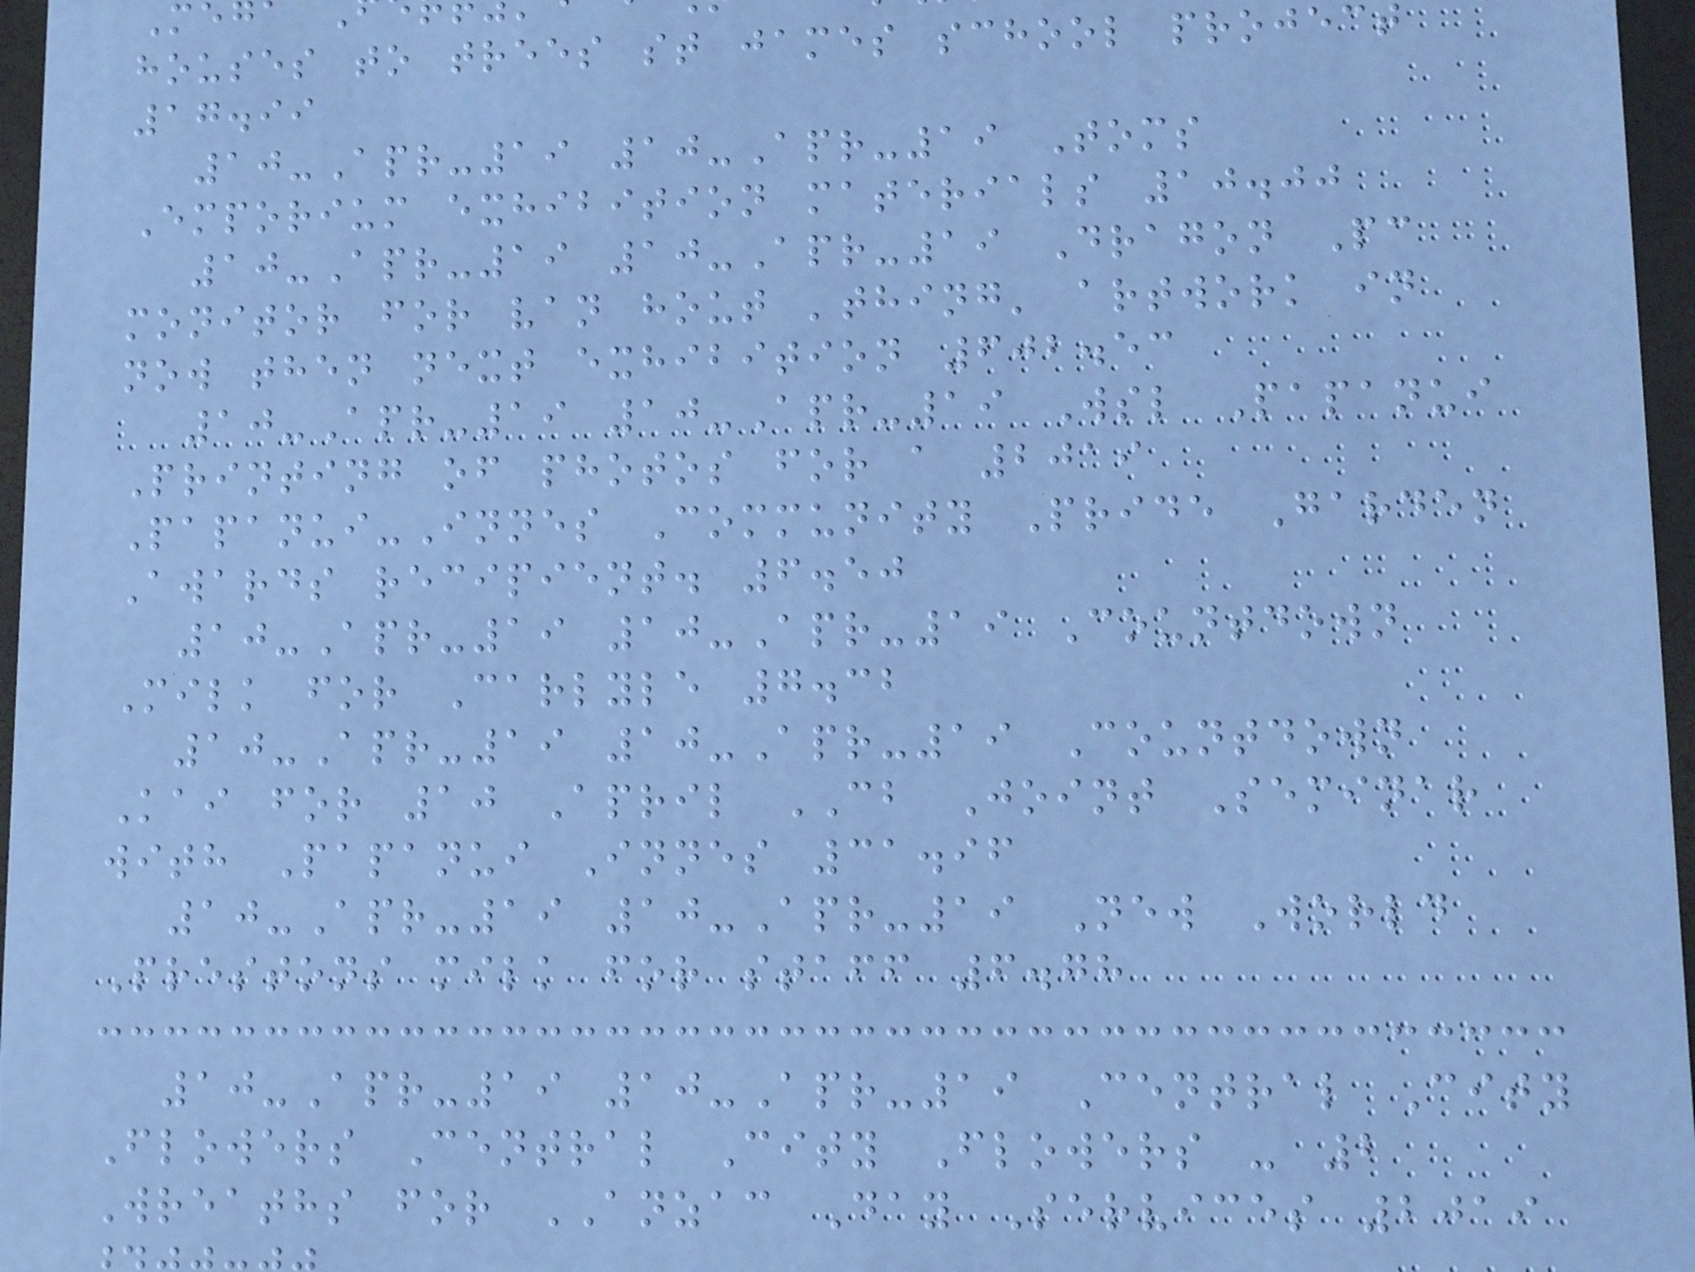houses to trees st james school project
17.99
10-Apr-19 10-Apr-19 Toms
Emporium exhibition materials 10.00
10-Apr-19 10-Apr-19 Dragon Pc
monitor for van hout 'thing' artwork in
now then next exhibition 602.53
10-Apr-19 10-Apr-19 Wsl Papanui
Printing of photos for a 2019
Papanui-Innes Community Pride Garden
Awards recipient. 6.50
10-Apr-19 10-Apr-19 Countdown
Milk for Carlyle 7.32
10-Apr-19 10-Apr-19 Countdown
Kai for 10 April CB Joint Seminar
with Papanui Innes 31.96
10-Apr-19 10-Apr-19 New World
Prestons milk for staff 6.78
10-Apr-19 10-Apr-19 Central City
Flowers Central City Flowers - 2
Wreaths for ANZAC Day Services 2019
